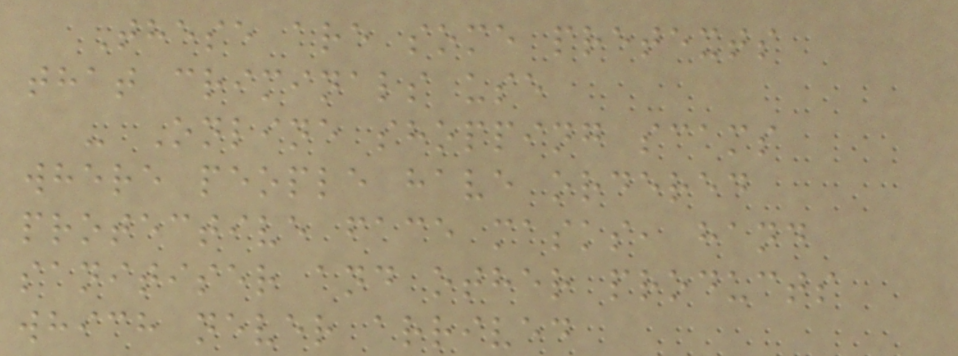These are some pretexts
that criminals use
- Online shopping scams
where people have ordered
protective face masks, hand
sanitiser and other products
which never arrived
